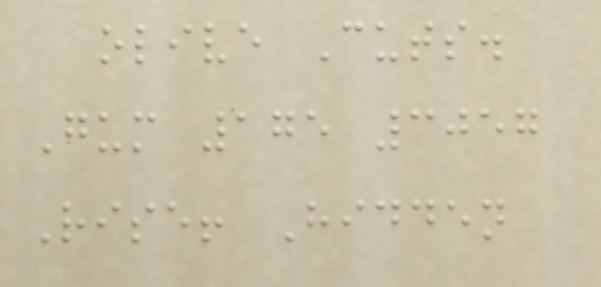olive Cuts.
Gum 175 3057
Rise! Hidden
